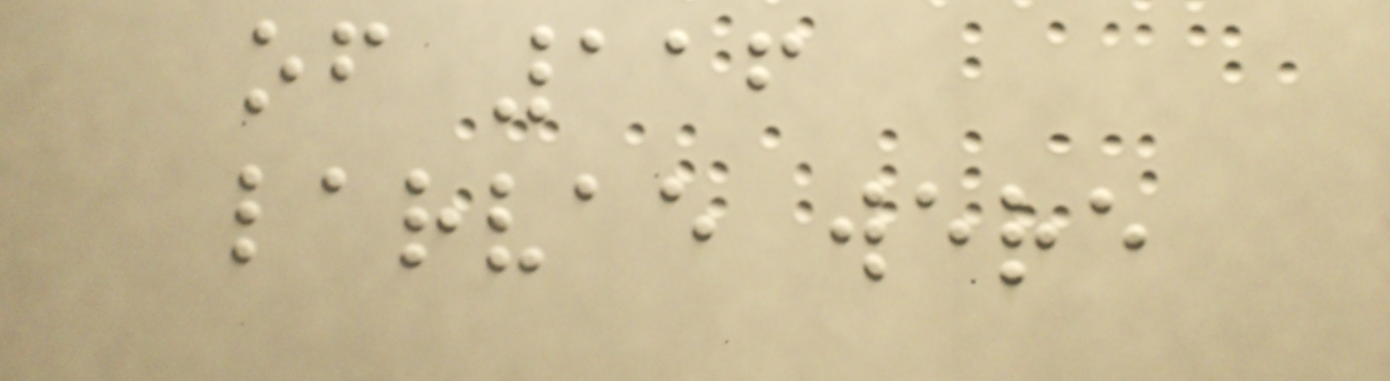of 116
larvae were
